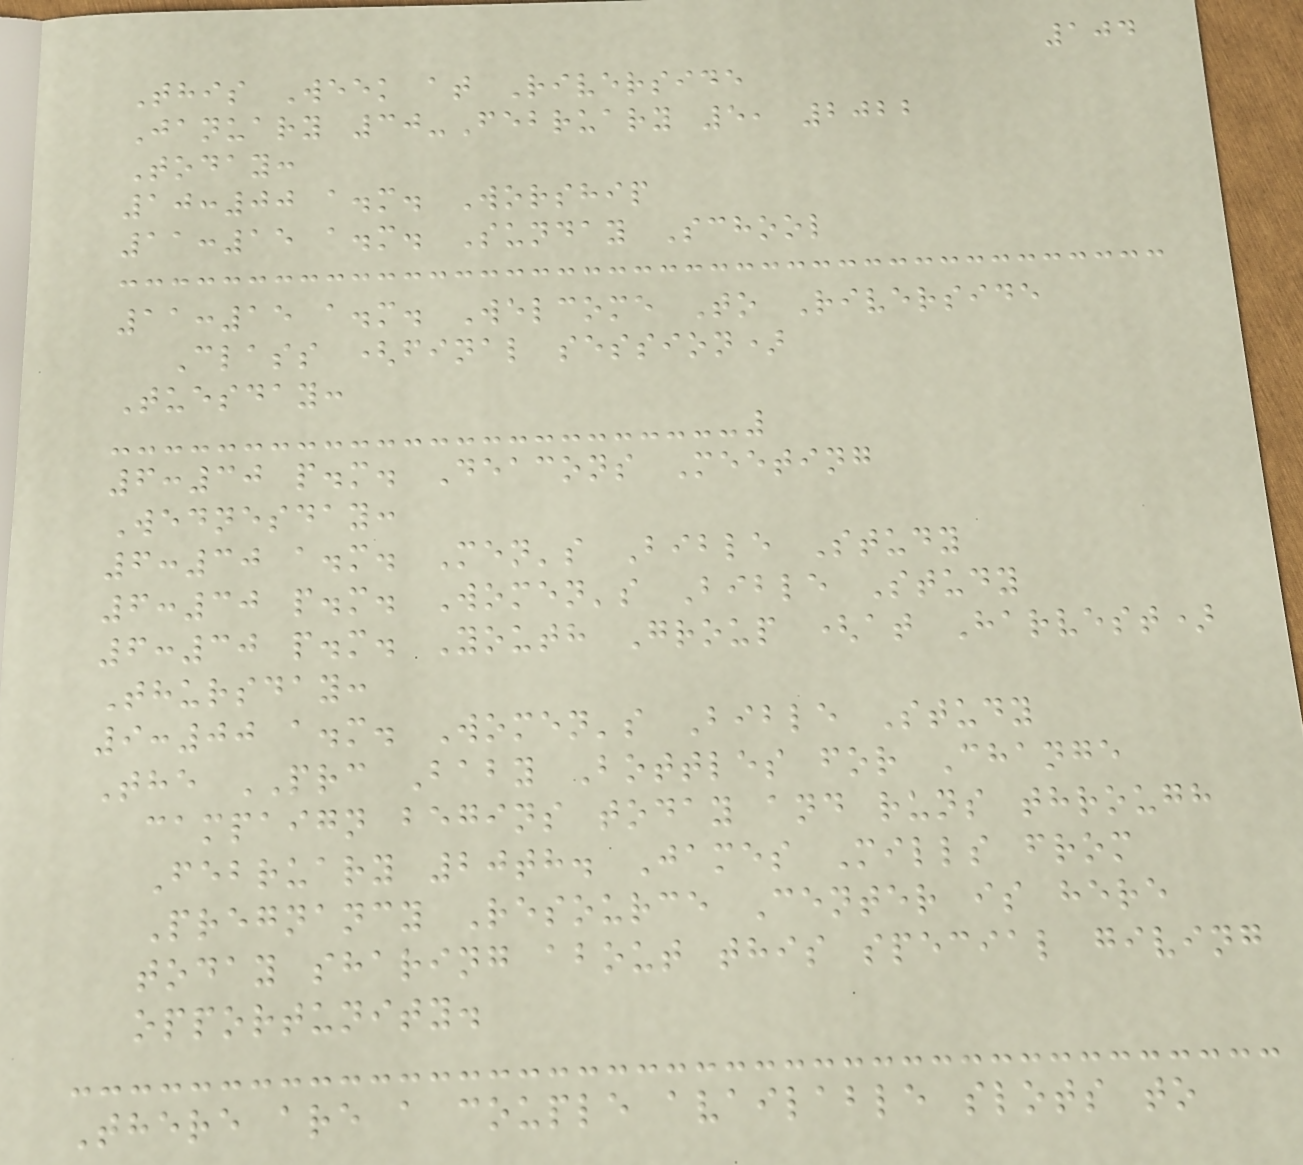104
This Week at Riverside
January 30-February 5, 2022
Today:
10:00 a.m. Worship
11:15 a.m. Sunday School
11:15 a.m. Welcome To Riverside
Class (final session)
Tuesday:
6:30 p.m. Deacons Meeting
Wednesday:
6:30 a.m. Men's Bible Study
6:30 p.m. Women's Bible Study
6:30 p.m. Youth Group (at Harvest)
Thursday:
9:00 a.m. Women's Bible Study
The PRC Baby Bottles for Change
campaign begins today and runs through
February 20th. James Mills from
Pregnancy Resource Center is here
today sharing about this special giving
opportunity.
There are a couple available slots to
